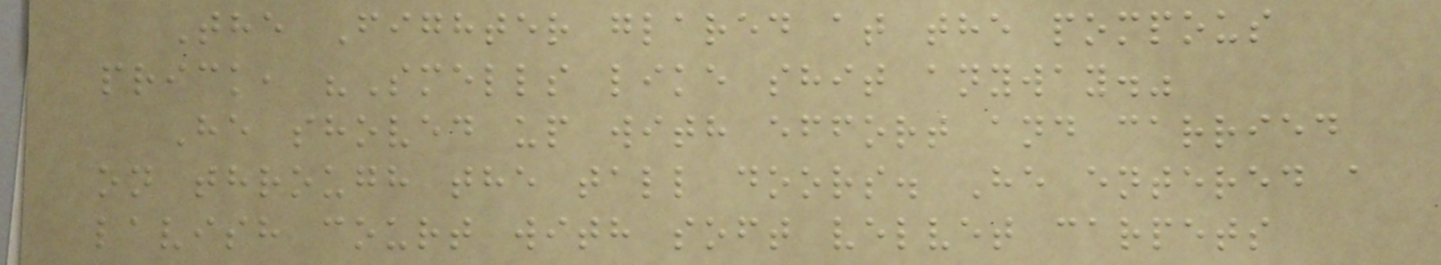The Fighter glared at the pompous
prick, "Smells like shit anyway."
He shoved up with effort and carried
on through the tall doors. He entered a
lavish court with soft velvet carpets
